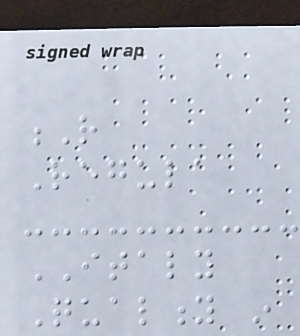R
Regula
ITALY
Quality in
